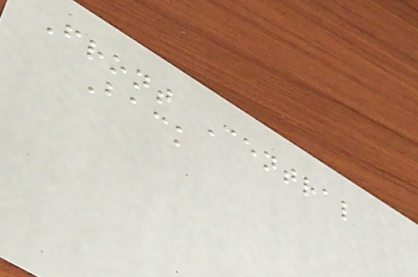Front Central
Back
